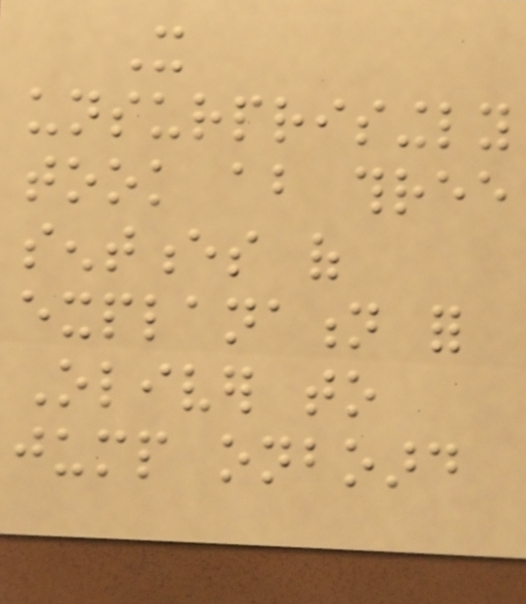It
unsurprisingly
took about three
sentences of
explanation for
Oliver to
jump onboard
